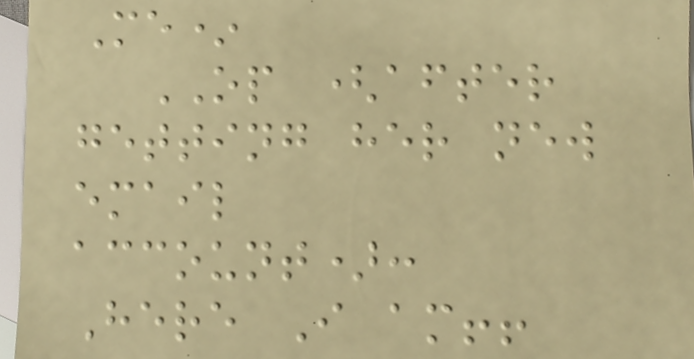Me*
OP (after
getting her new
email
account):
Here I am!!
